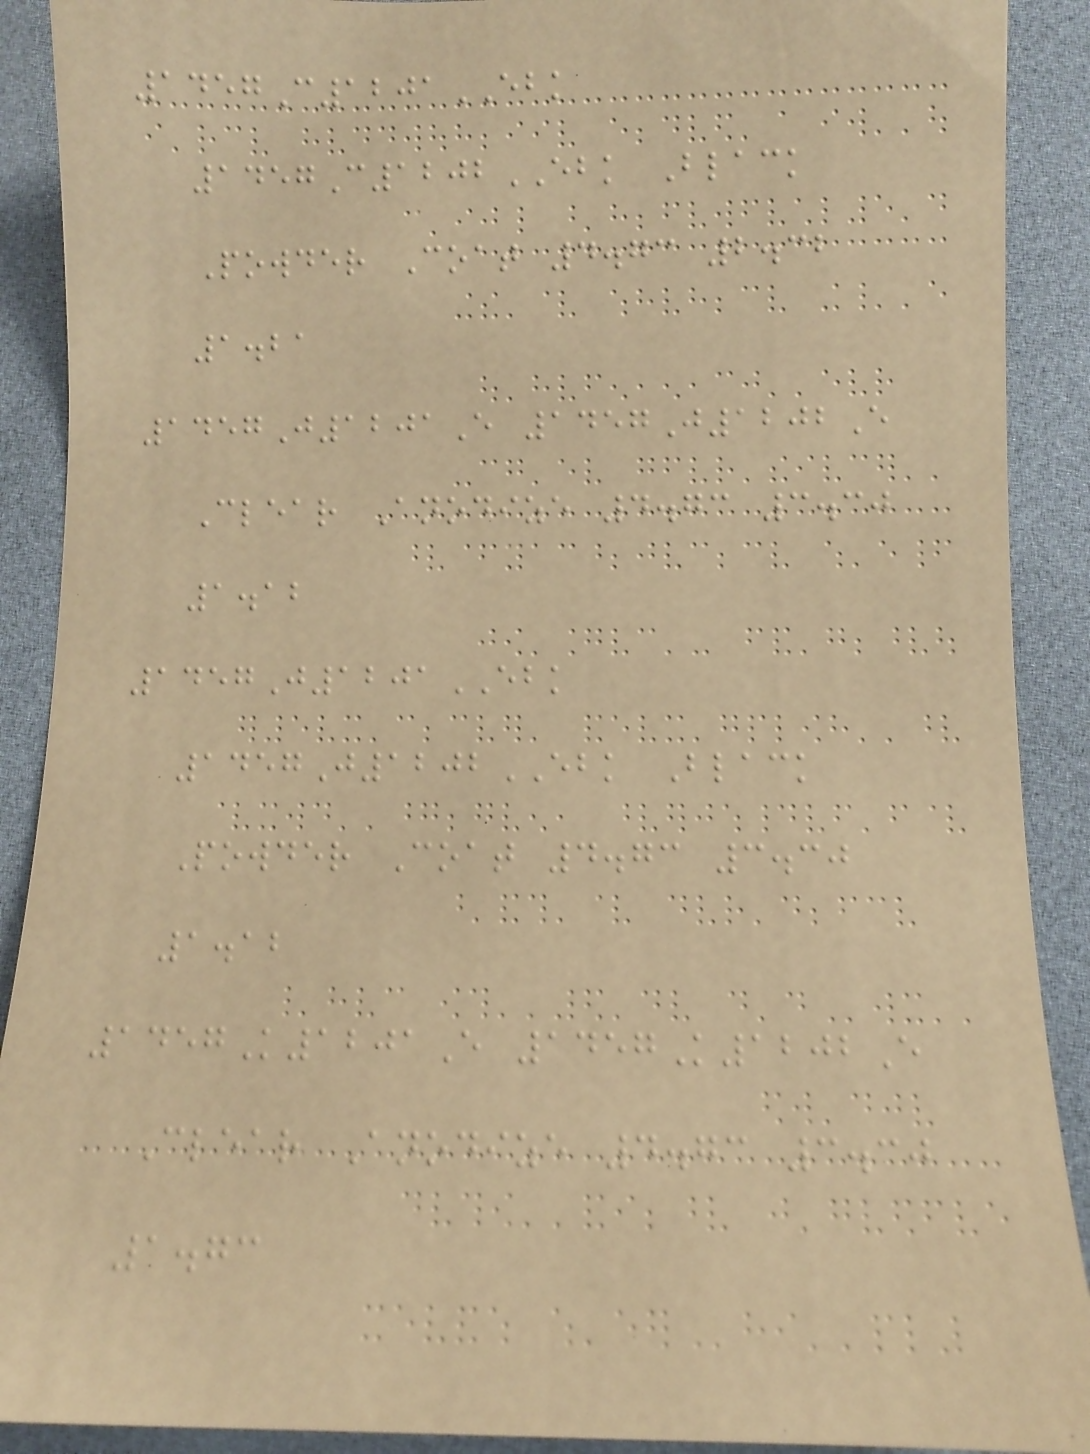1457C1201EBK
1457C1202EBK Black
Powder Coat 4.73 2.32
1.21
1457J1201E 1457J1202E
Clear Anodize 4.73 3.30
1.12
1457J1201EBK
1457J1202EBK Black
Powder Coat 4.73 3.30
1.12
1457K1201E 1457K1202E
Clear Anodize 4.73 3.30
1.73
